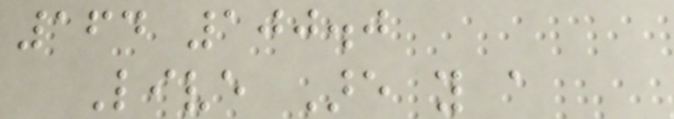164 100.0
Live Are you a
